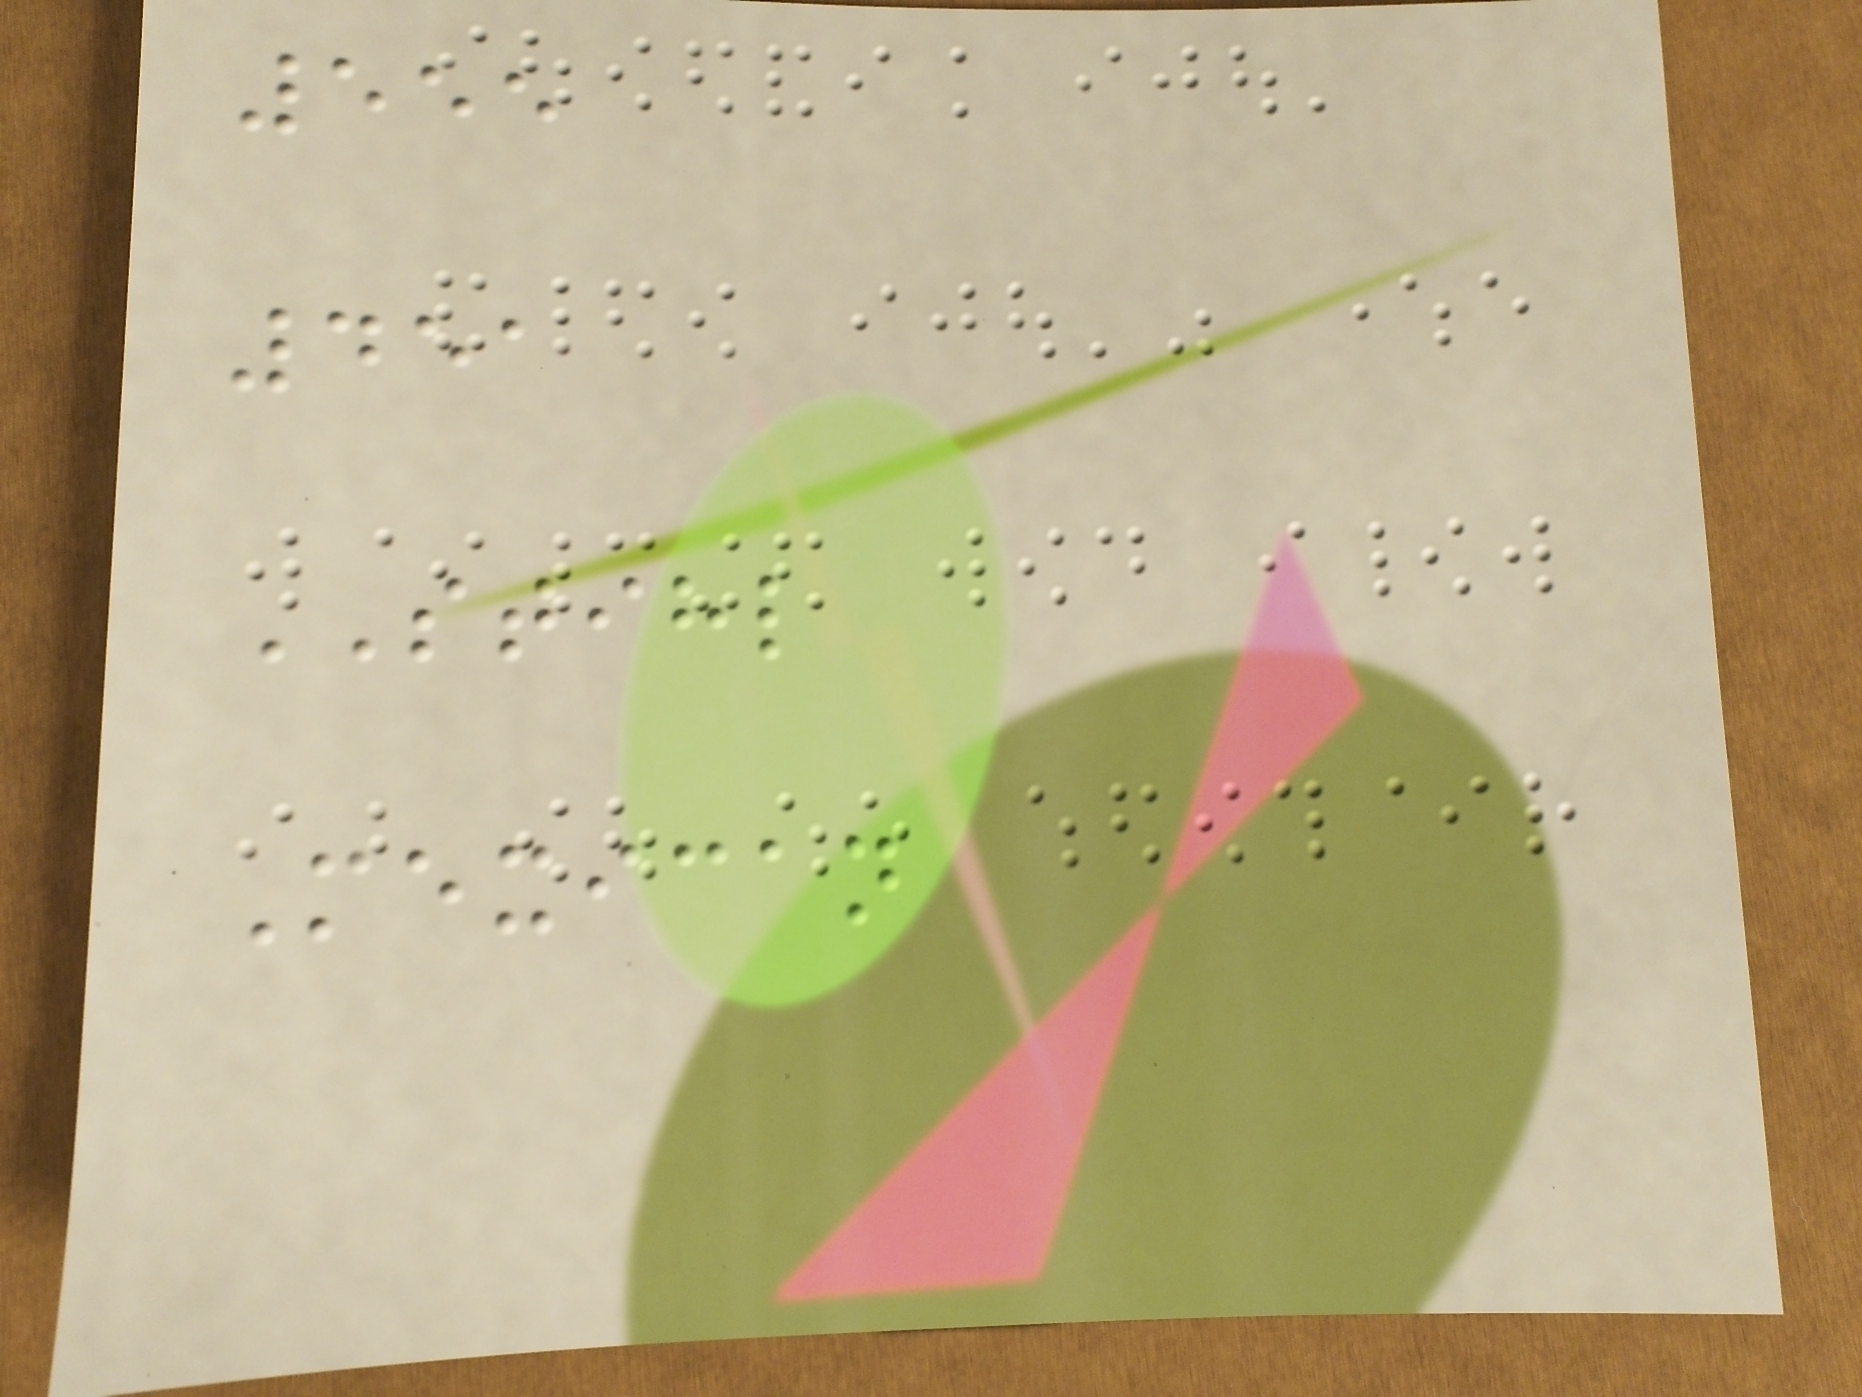555
451
STIHL
Mexican
